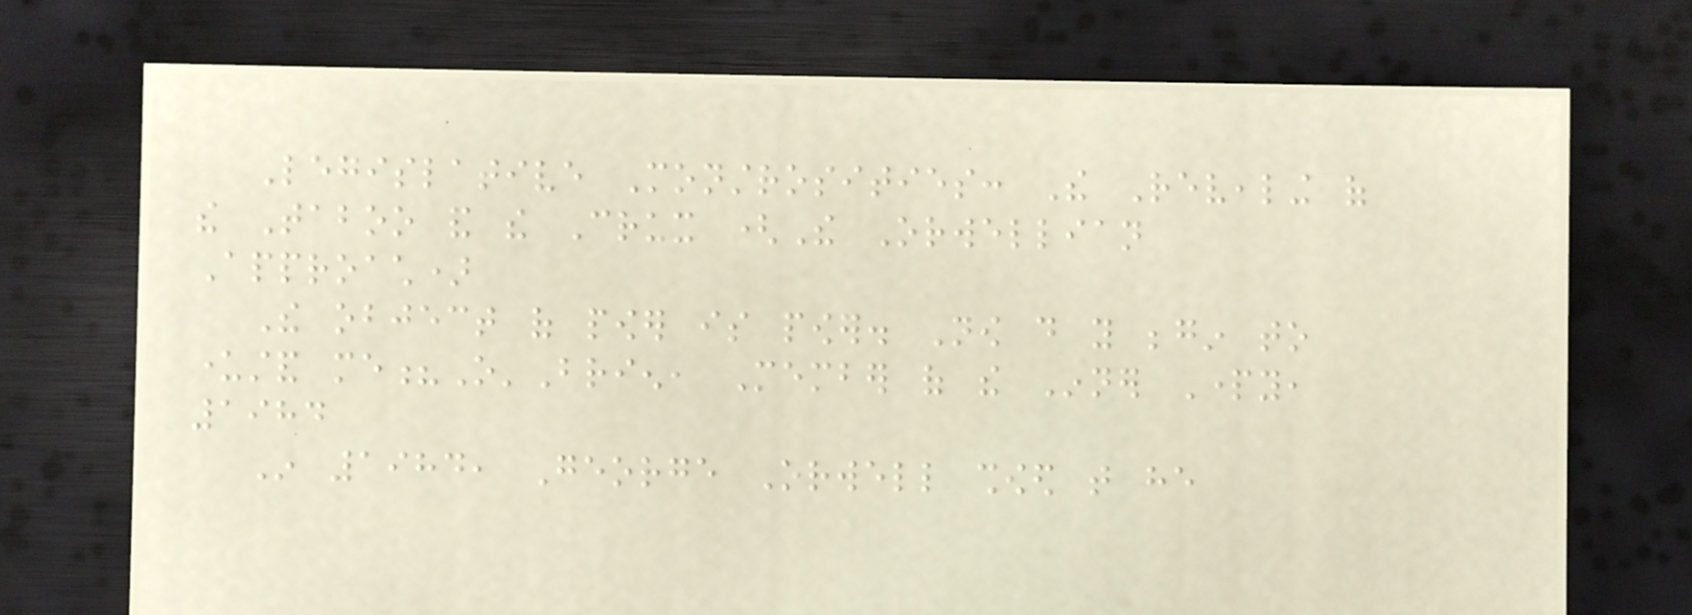Legislative Monstrosities: The Revealing of
the Taboo and the Crux (The Orwellian
Approach)
The object of power is power. Now do you begin to
understand me?O'Brien, Member of the Inner Party,
1984
In 1984, George Orwell showed that he
